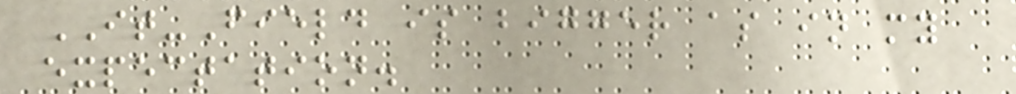IT-Field is bigger as in my
expectation.
